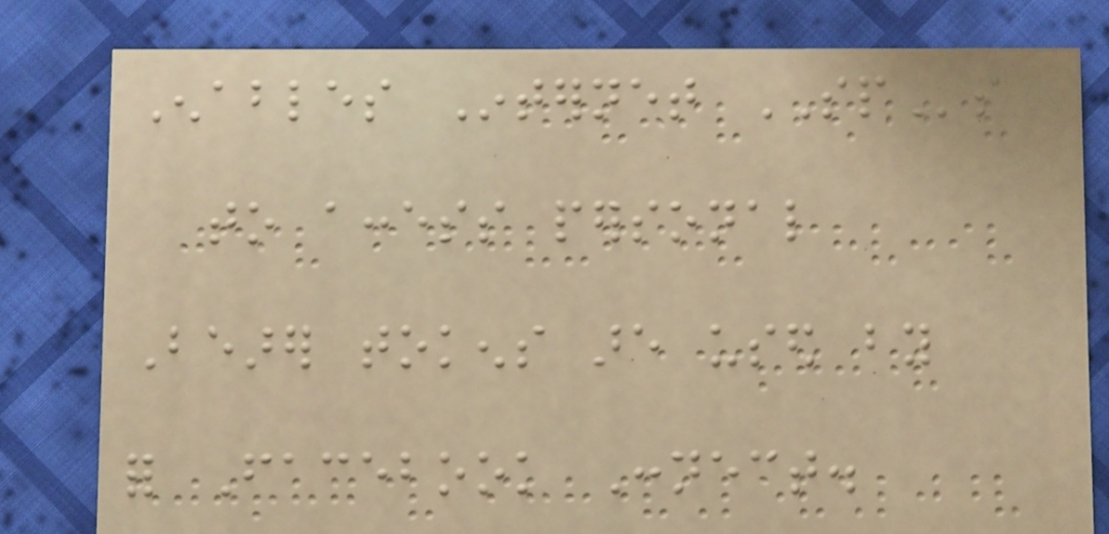Enables Internet SPs
to access personal
Bearer tokens are used by
for Facebook Connect.
